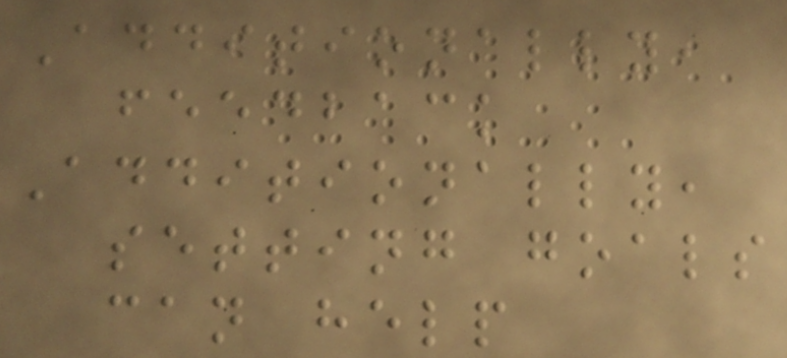Additionally,
feedback
Additionally,
setting goals
can help
